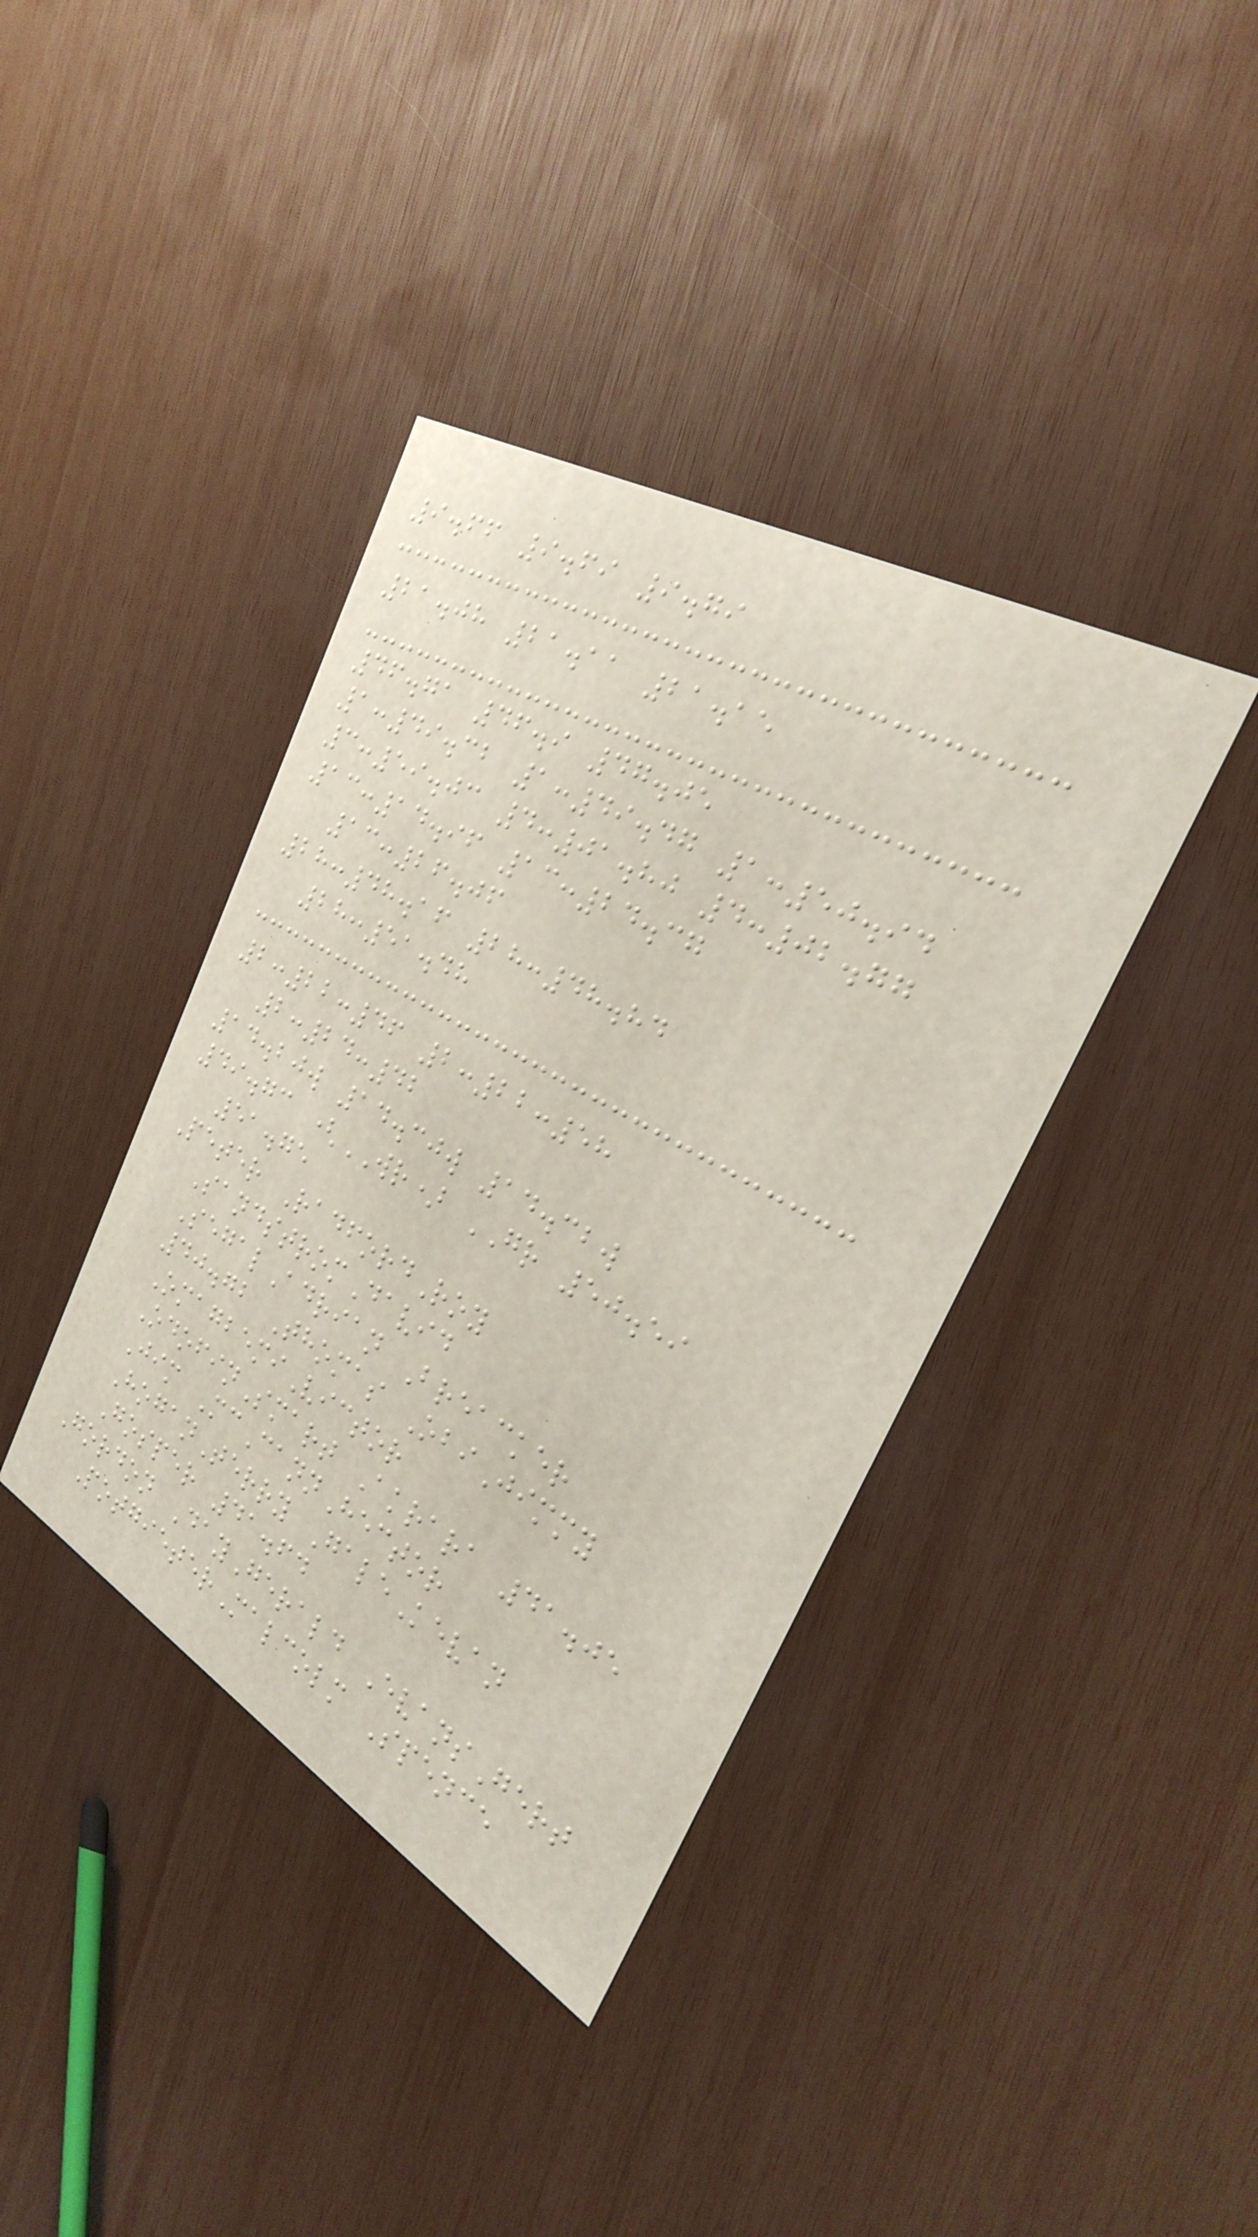9.66 9.69 9.79
21.08 21.11 21.15
46.71 46.9 47.05
1:49.32 1:49.47 1:50.94
3:59.03 4:01.80 4:02.77
13:14.96 13:24.37
13:26.06
28:48.16 28:48.84
28:51.48
2:22:46 2:22:58
2:24:42
14.20w 14.30w 14.32w
49.73 (WR) GR 50.59
51.75
Peter RadfordRoy
SandstromDavid
SegalAdrian Breacker
40.72 Thomas ObiJimmy
OmagbemiVictor
OdofinSmart Akrara 41.05
Jim McCannHector
HoganTerry GaleKevan
Gosper 41.64
Gordon DayGerald EvansGert
PotgieterMalcolm Spence
